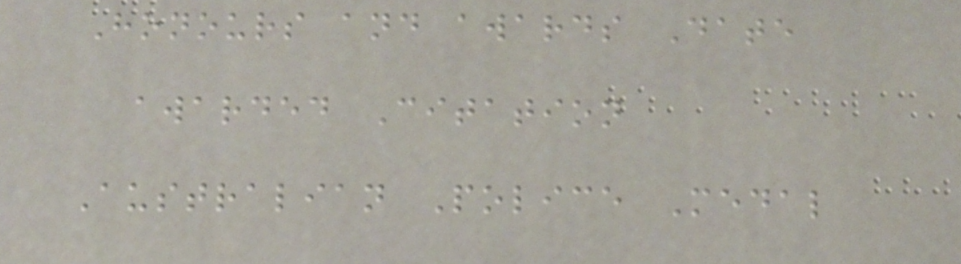Honours and awards Date
awarded Citation
Australian Police Medal
